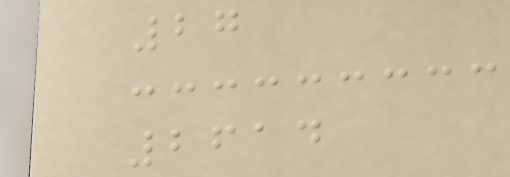27
2614
